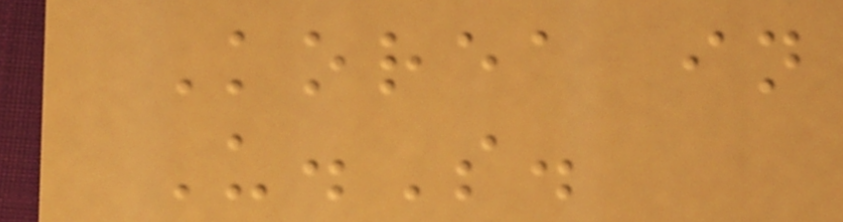Korea in
U.S.
